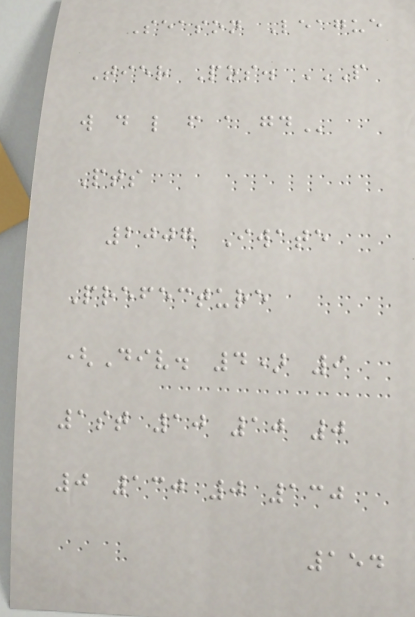Season League
Tier Pos. P
W D L F A GD
Pts
2007 Iwate
Prefecture
(Div. 4) 9
1st 10 10 0
0 130 0 130
154
